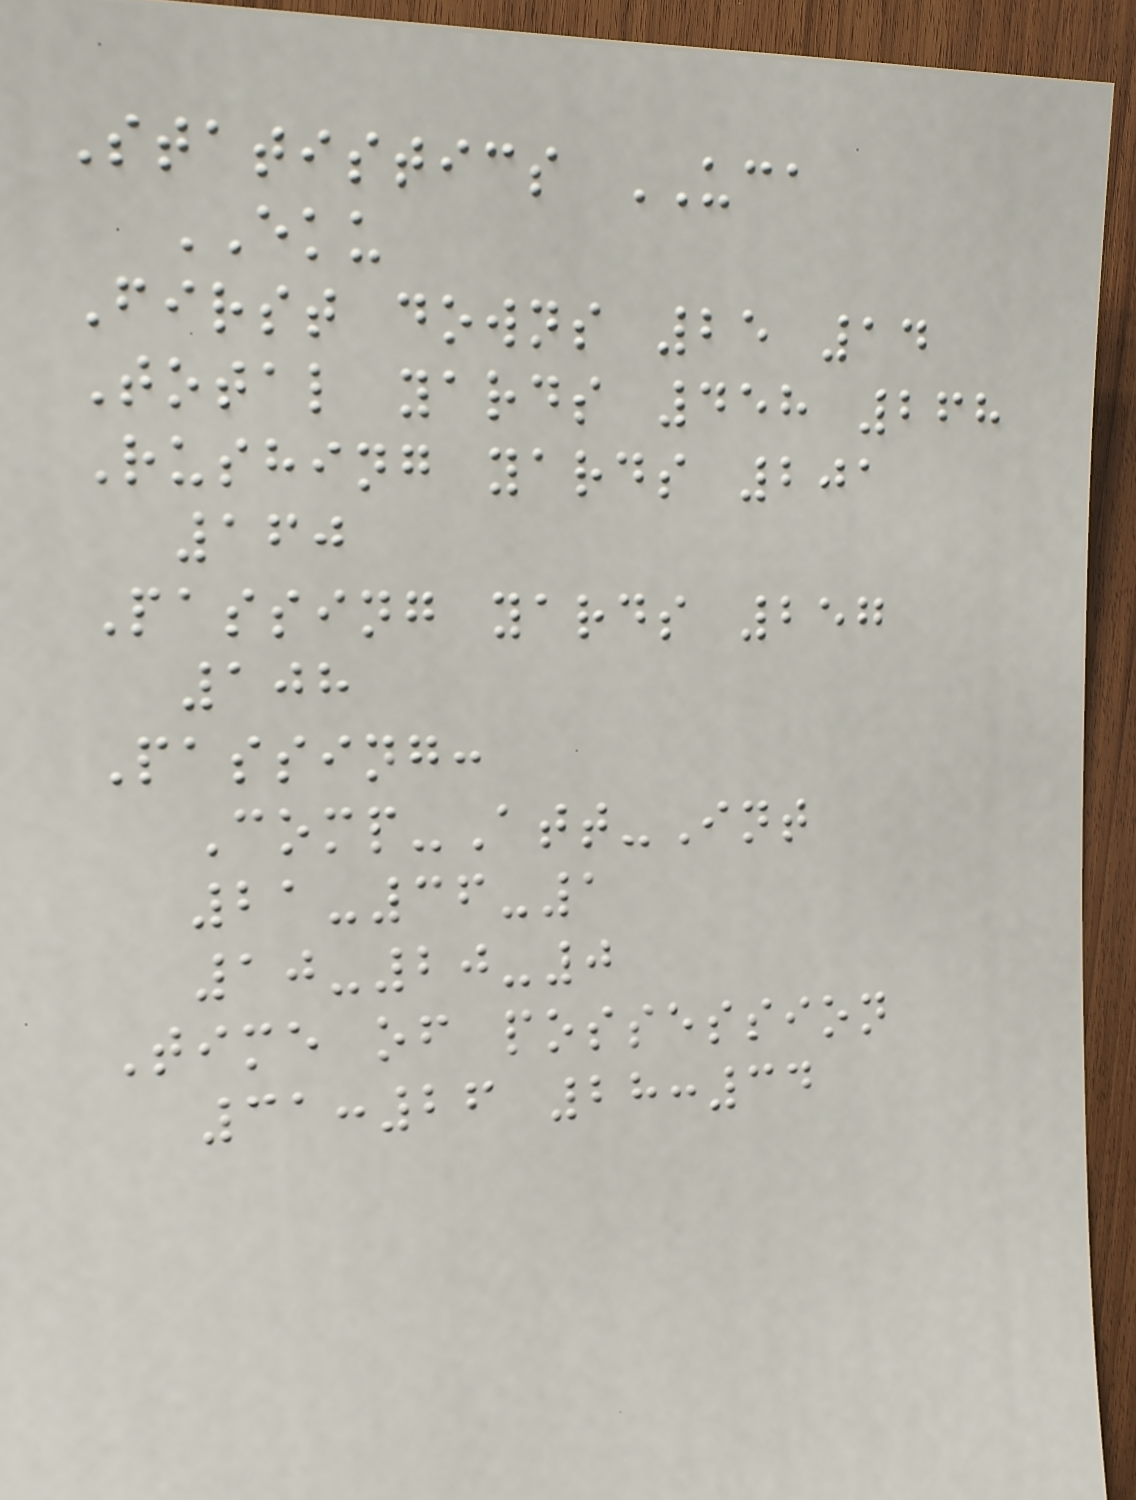Statistics UCA
EKU
First downs 25 14
Total yards 458 268
Rushing yards 201
160
Passing yards 257
108
Passing:
Comp-Att-Int
21-36-1
10-20-0
Time of possession
31:26 28:34
